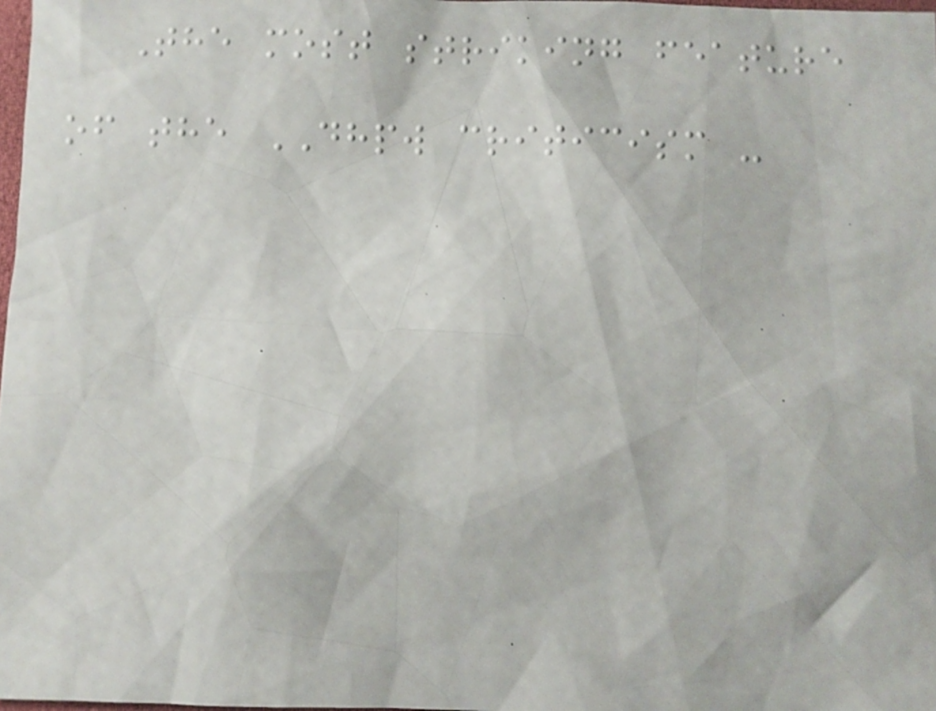The most striking feature
of the DHPW criticism -
